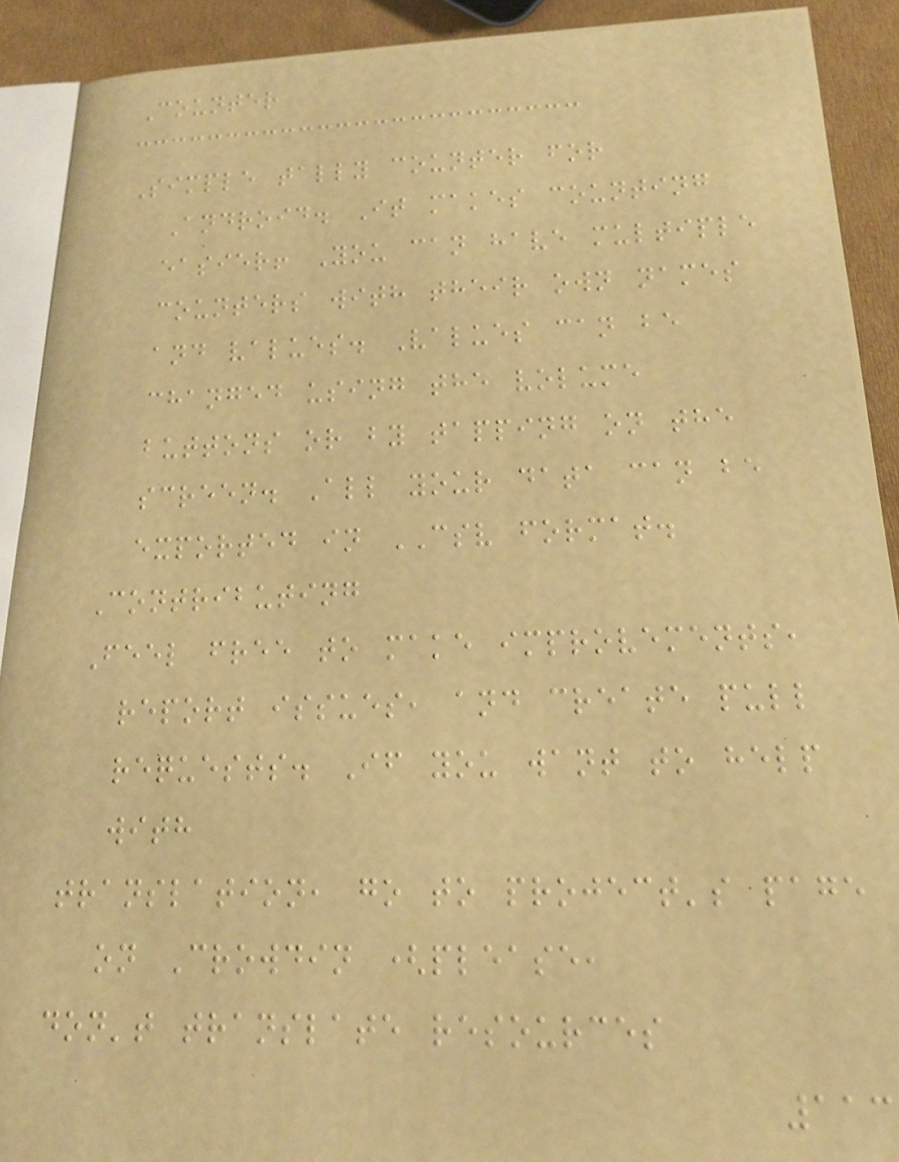Counter
Simple tally counter for
Android. It makes counting
easier! You can have multiple
counters with their own names
and values. Values can be
changed using the volume
buttons or by tapping on the
screen. All your data can be
exported in CSV format.
Contributing
Feel free to make improvements,
report issues, and create pull
requests. If you want to help
with
translation, go to project's page
on Crowdin (please,
don't translate resources
113
